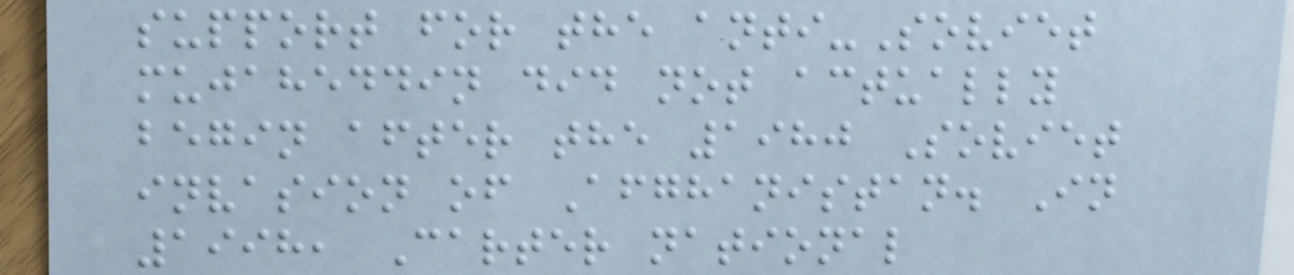support for the anti-Soviet
mujaheddin did not actually
begin after the 1980 Soviet
invasion of Afghanistan. In
1998, Carter national
